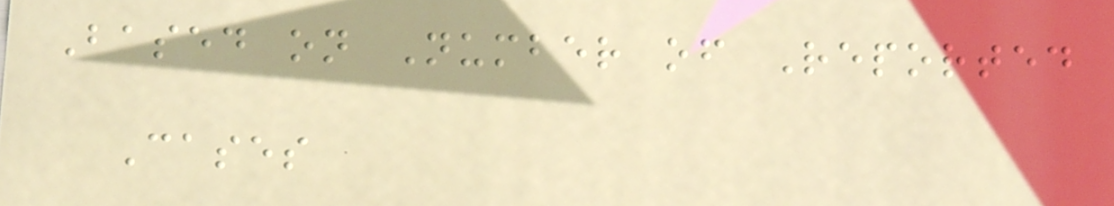Based on Number of Reported
Cases
